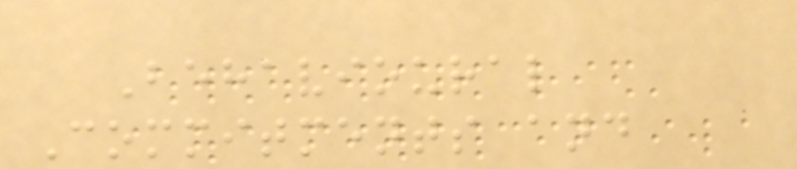Behavioural
Commitments and
